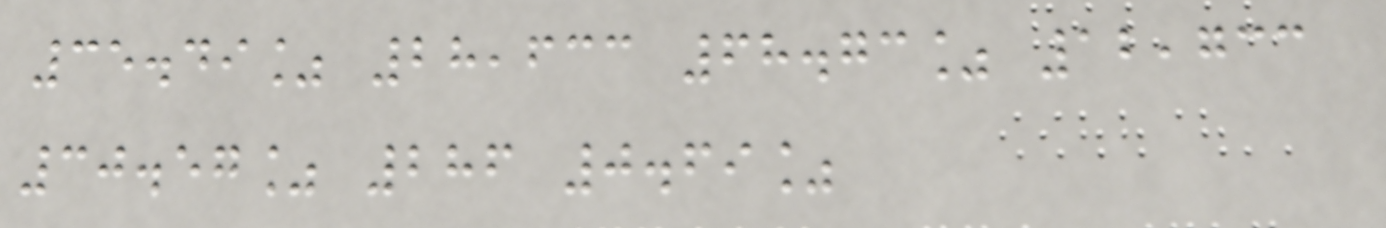35.49% 28,633 68.73% 12,733
30.57% 286 0.69%
